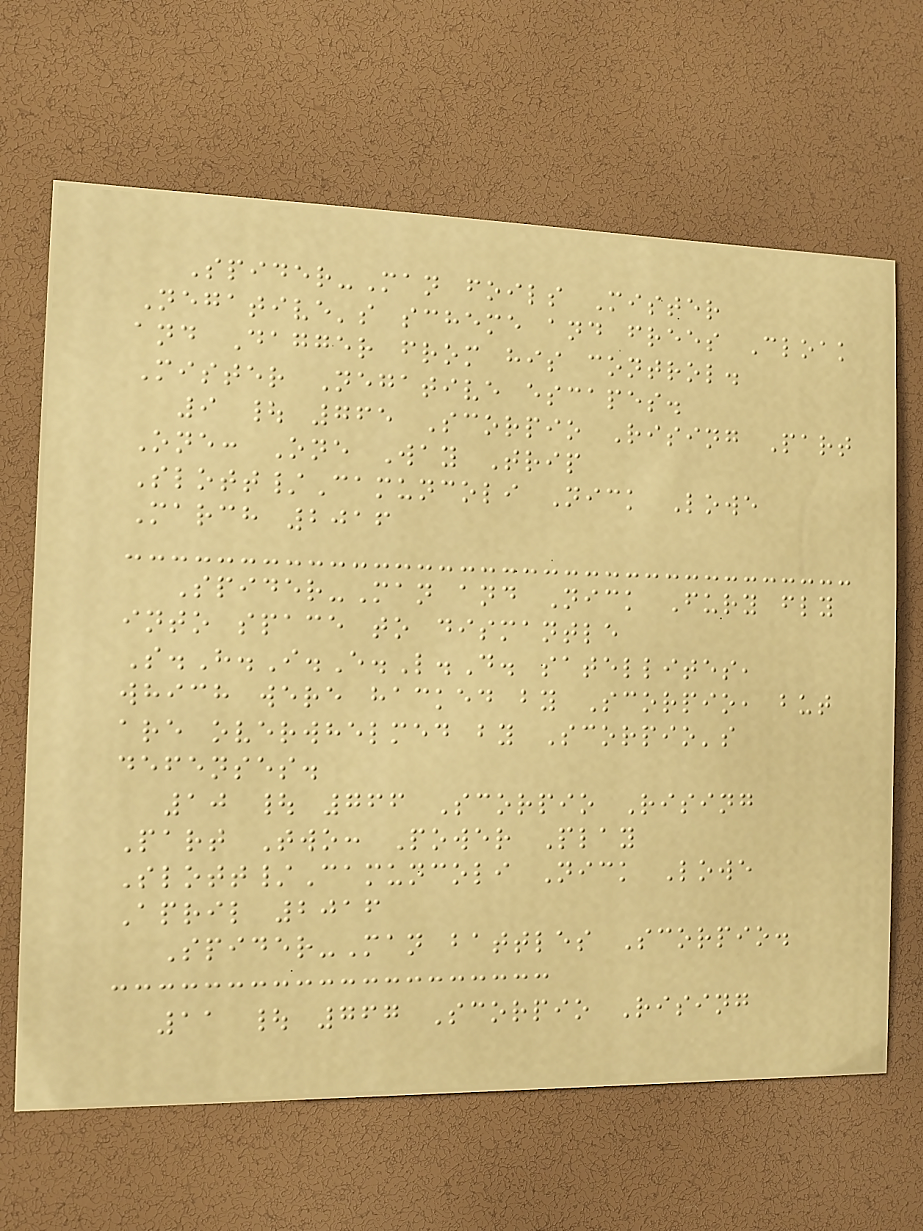Spider-Man foils Mister
Negative's scheme and frees Cloak
and Dagger from his control.
Mister Negative escapes.
9 | 765 Scorpio Rising Part
One: One Way Trip
Slott/Camuncoli Nick Lowe
March 2016
Spider-Man and Nick Fury fly
into space to dismantle
S.H.I.E.L.D. satellites,
which were hacked by Scorpio, but
are overwhelmed by Scorpio's
defenses.
10 | 766 Scorpio Rising
Part Two: Power Play
Slott/Camuncoli Nick Lowe
April 2016
Spider-Man battles Scorpio.
11 | 767 Scorpio Rising
